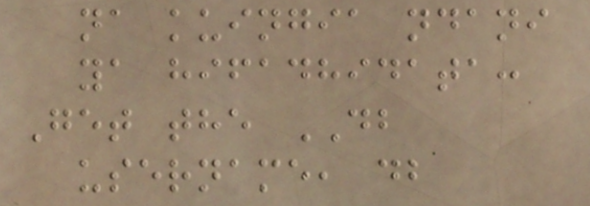na kuingia ndani
ya hifadhidata:
Get the DB
username, db
